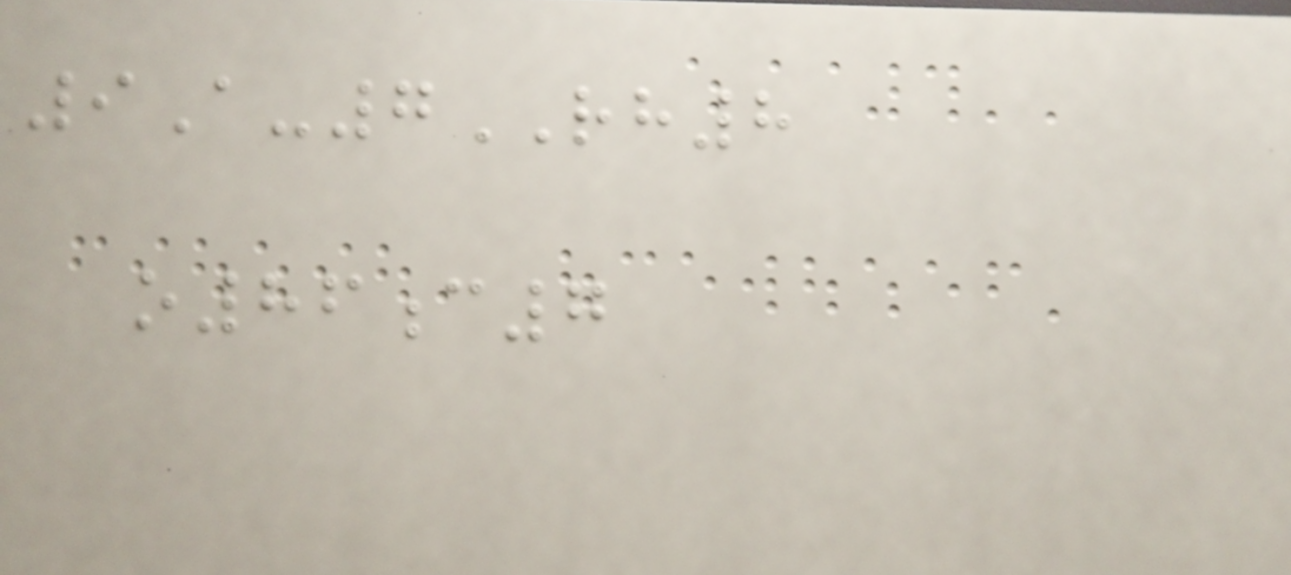9A-7RH8
o86c7
